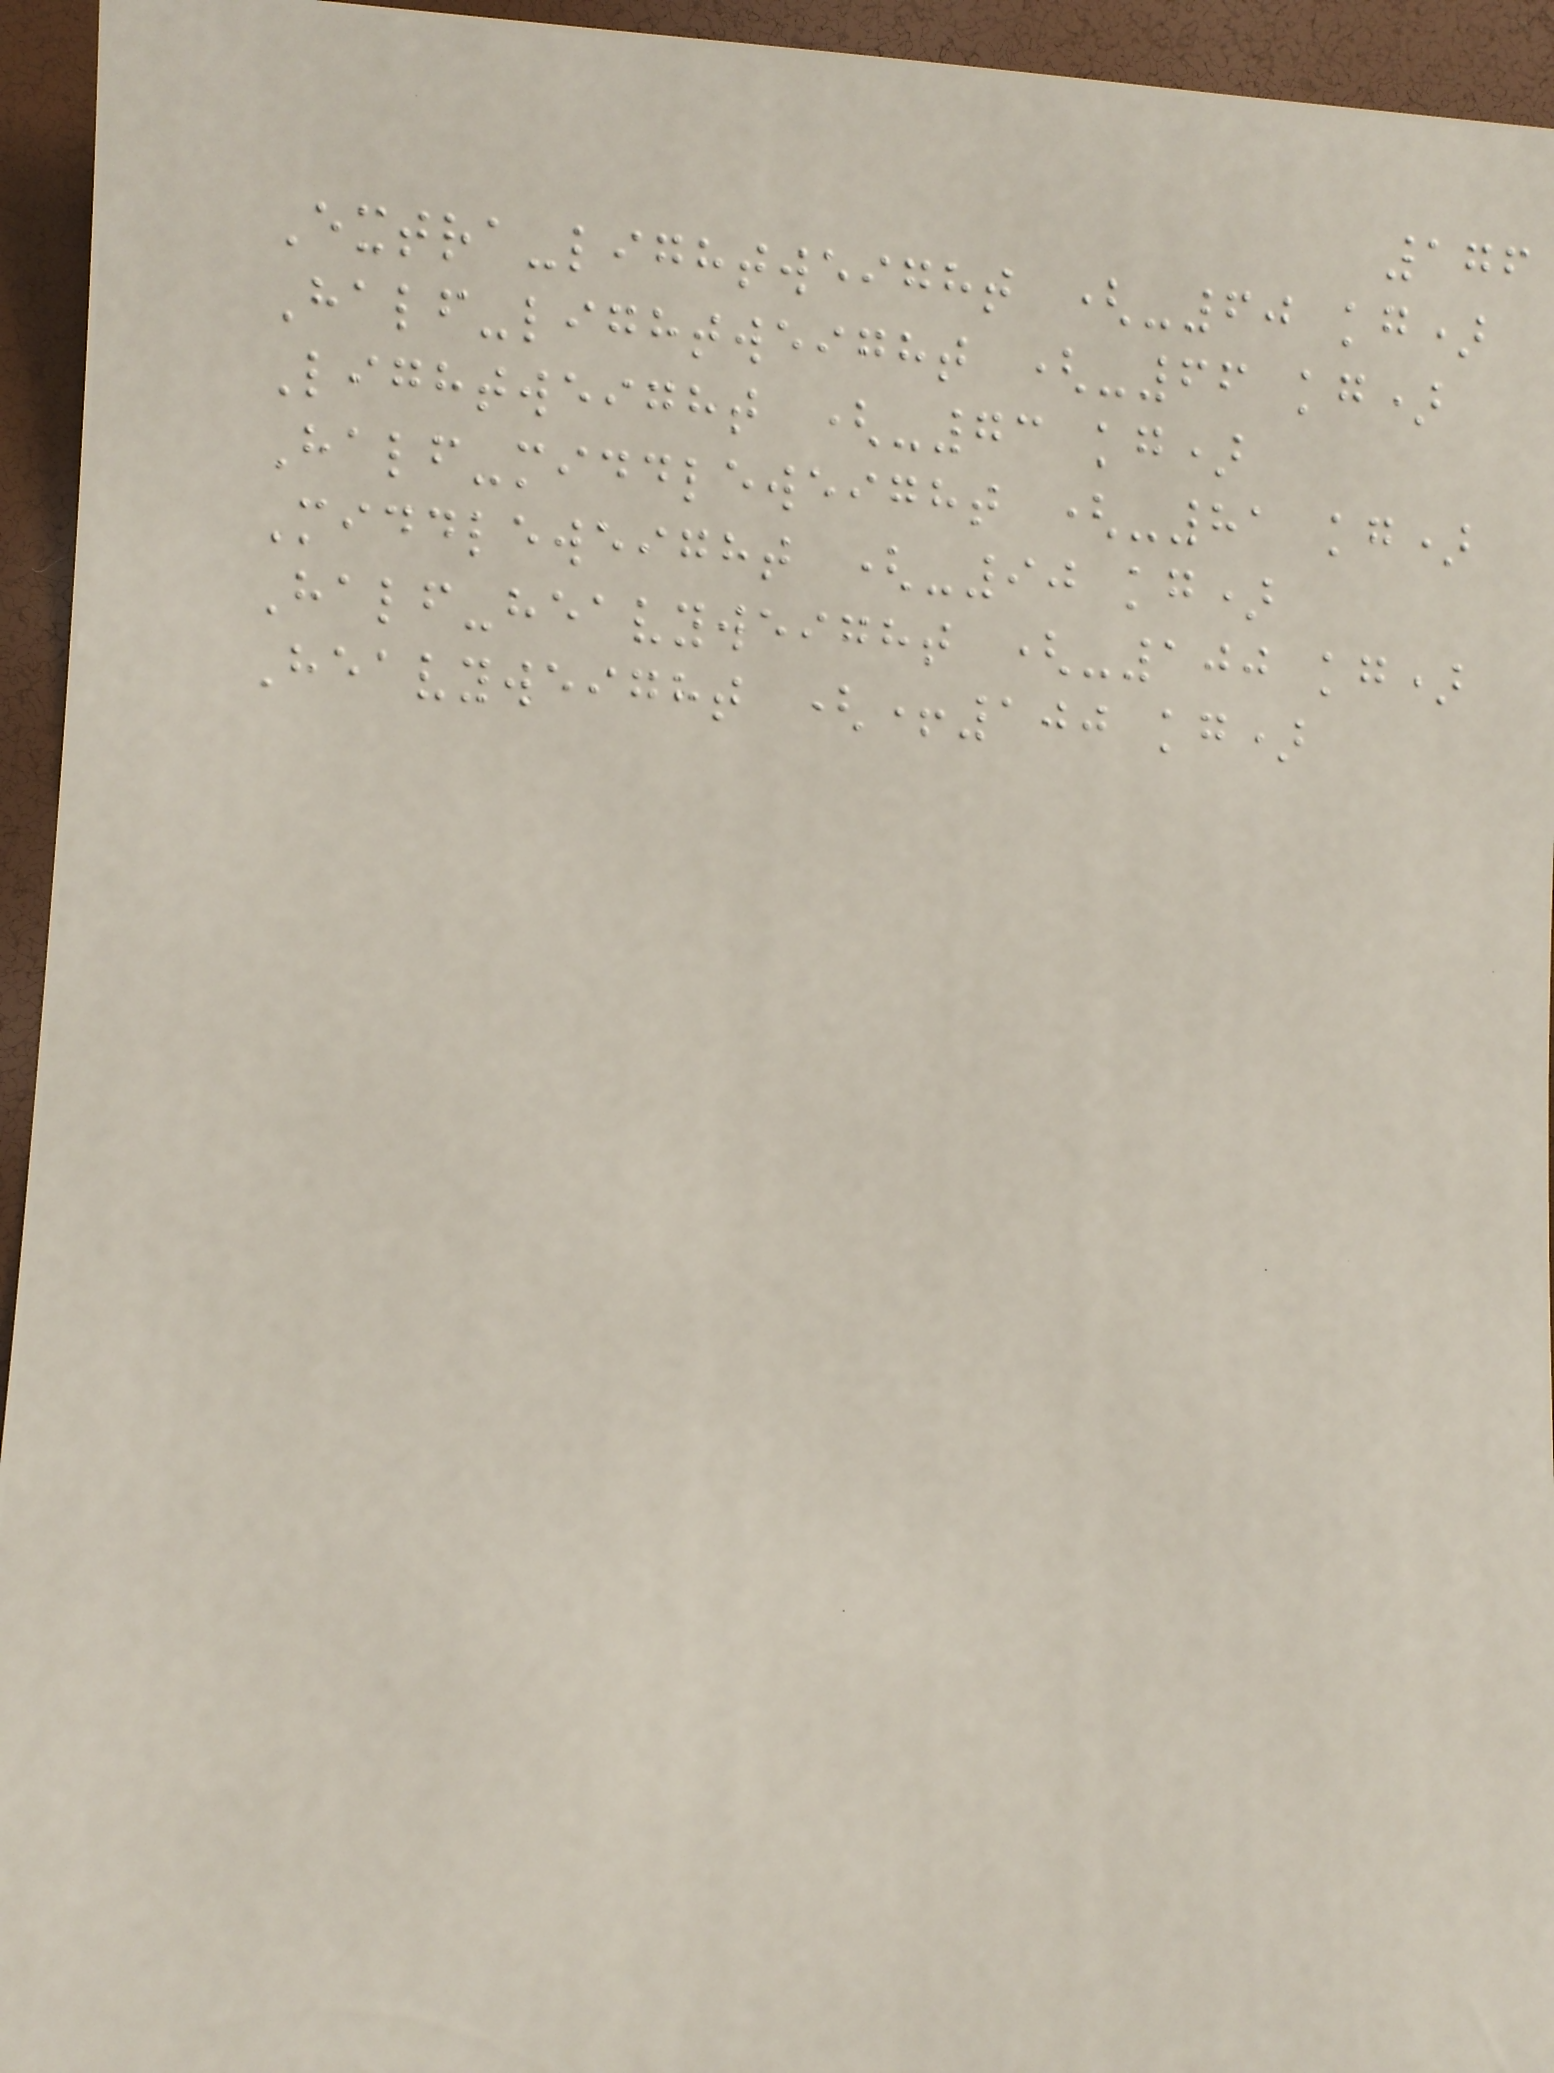176
Extra-lightweight (-60 kg)
Half-lightweight (-66 kg)
Lightweight (-73 kg)
Half-middleweight (-81 kg)
Middleweight (-90 kg)
Half-heavyweight (-100 kg)
Heavyweight (+100 kg)
